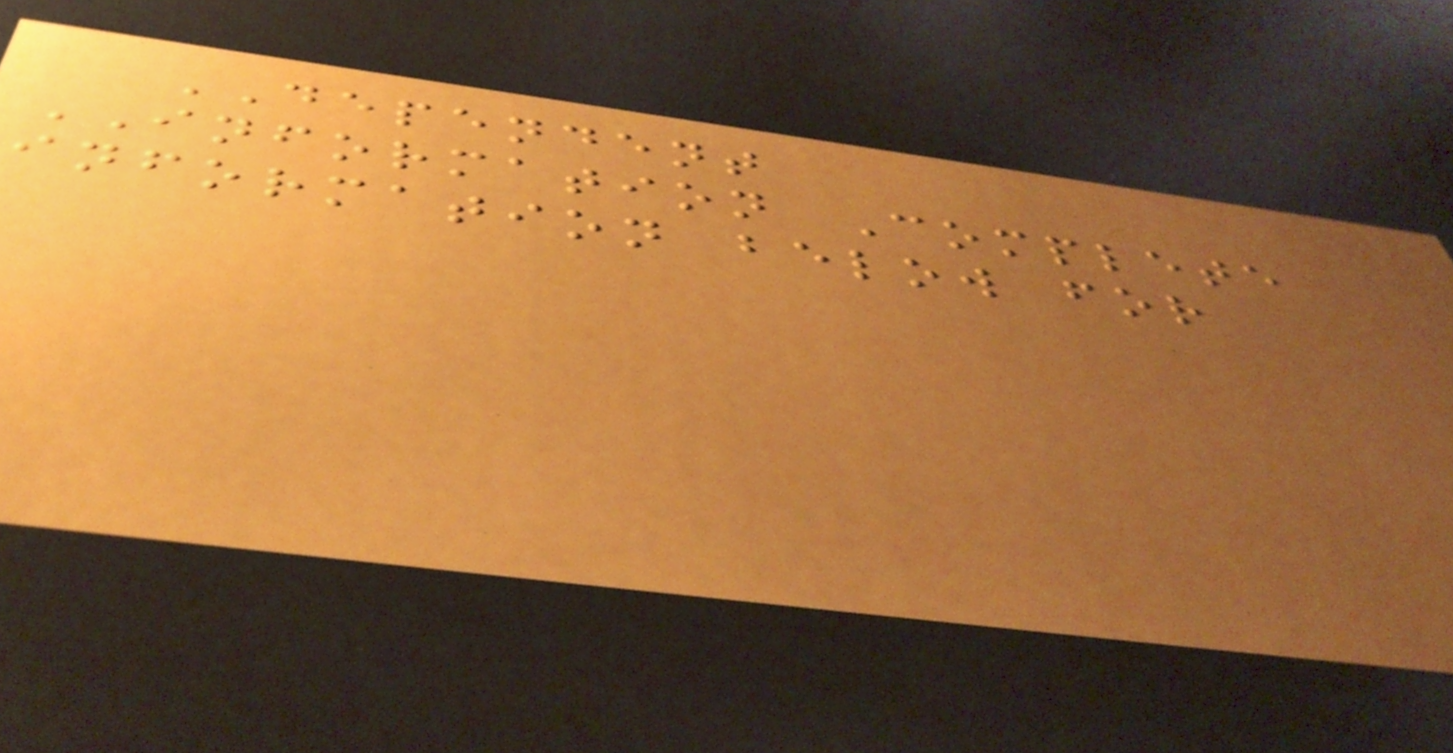DEPENDENT
INFORMATION Complete
information below for
